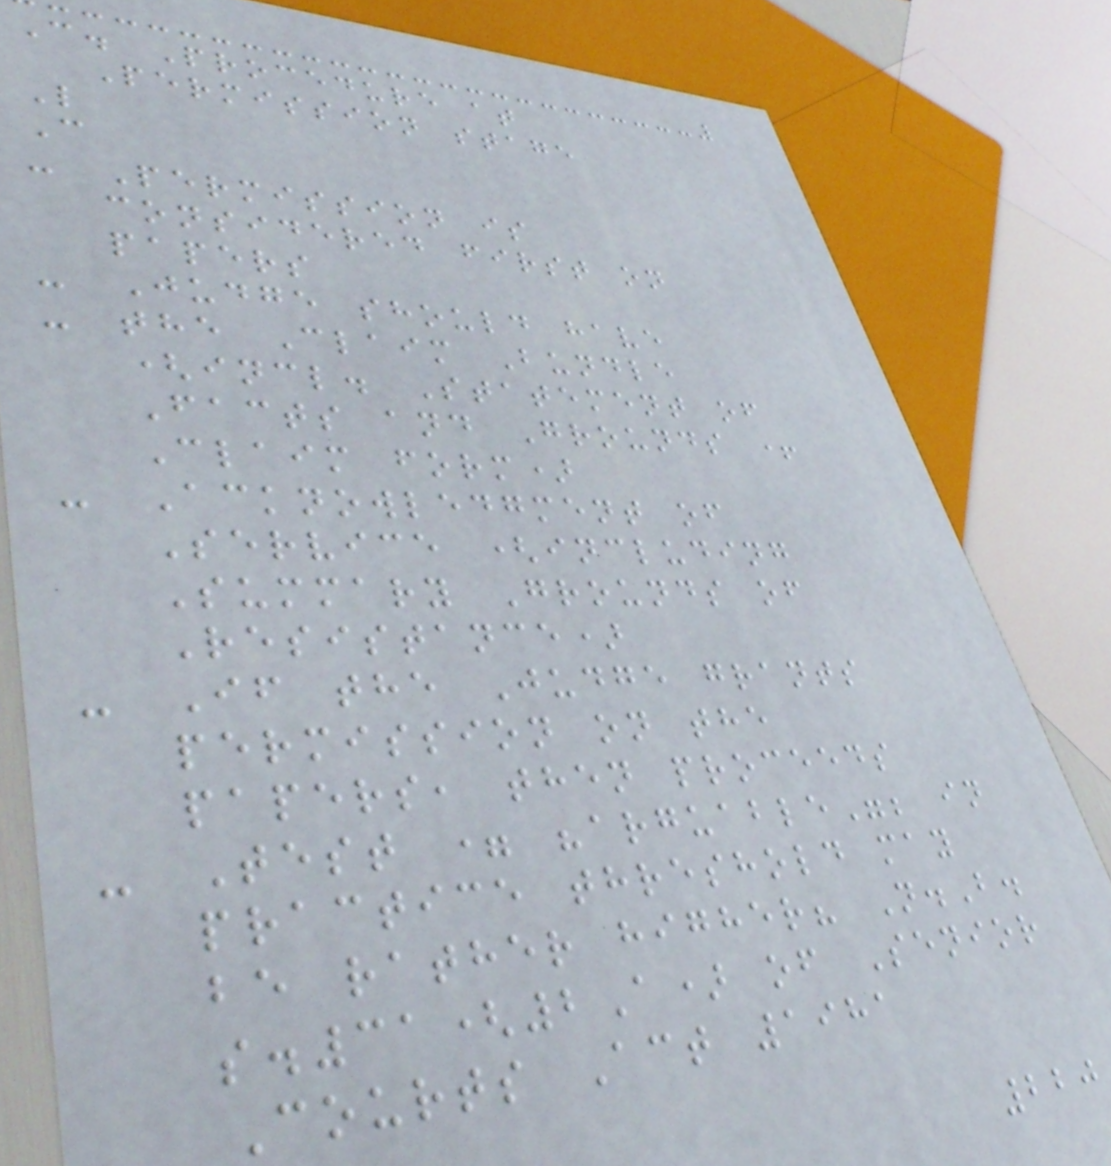C. Procedure at
Permission stage
L
C
- Permission is
considered first on
papers
- Judge should have
- the Claim Bundle
(incl. Statement of
Facts and Grounds +
Claim form)
- Acknowledgment of
Service (including
Summary Grounds of
Resistance)
- If the Judge grants
permission on the
papers, then proceeds
- Test = "arguable"; in
practice threshold may
be rather higher? N.B.
s.31(2A) of Senior
Courts Act 1981
220
